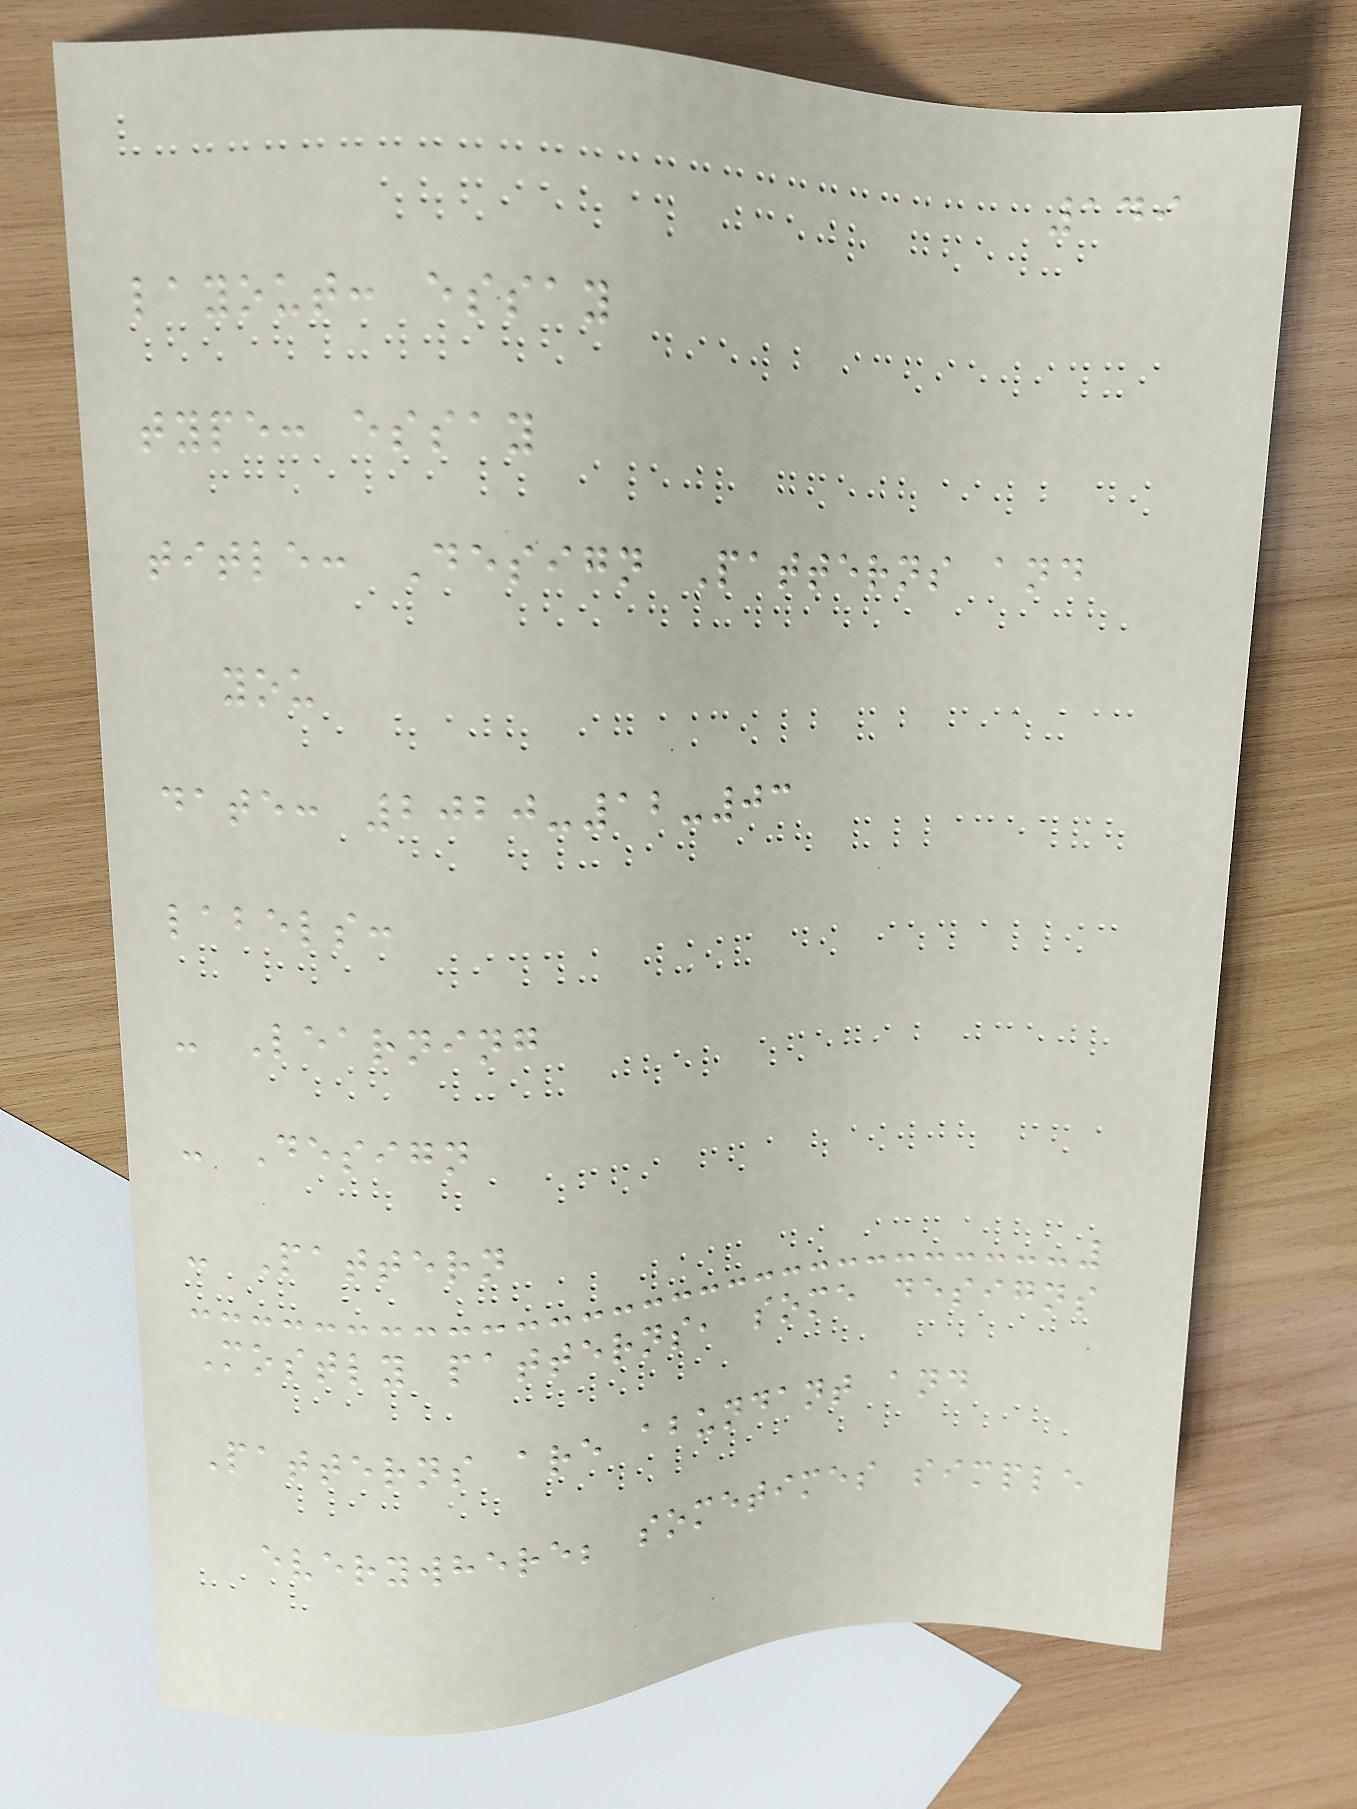149
layout: essay
type: essay
title: Design Patterns and
you
date: 2020-12-03
labels:
- Learning
- Design
- Pattern
Mostly patterns, some designs
Patterns are abundant and
everywhere; sometimes simple
